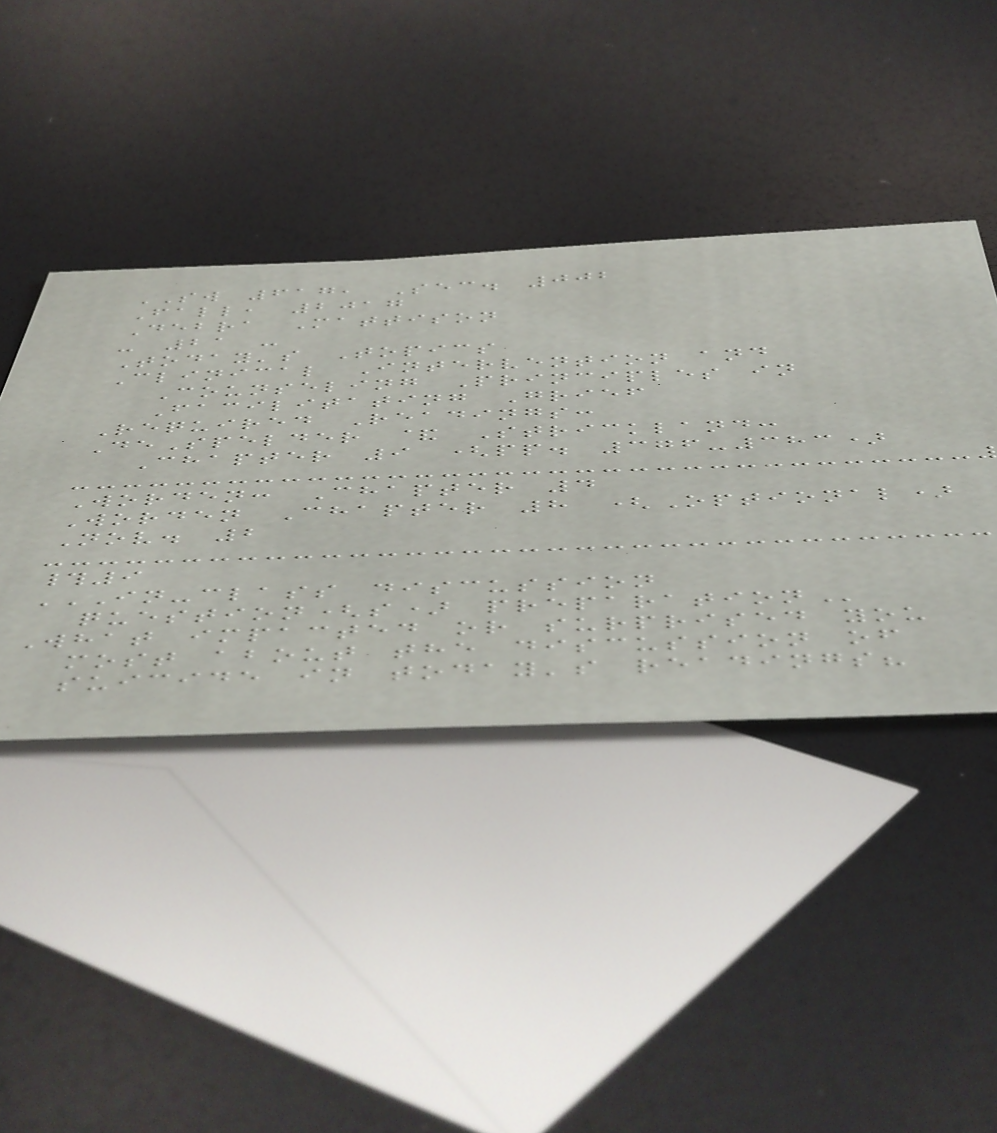SW 617, Sec. 002
Fall, 2017
Debra Mattison
- 21 -
Today's Topics
Clinical Intervention and
Counseling Principles in
Facilitating Grief
Required Readings:
DeSpelder & Strickland:
Chapter 9 (pp. 376-383)
Worden: Chapter 4
Worden Chapter 8 (Optional)
Nov. 2
#9
IN-CLASS DISCUSSION
QUESTION(S) PREPARATION
What impacted or surprised you
most about the discussion of
suicide in today's readings?
